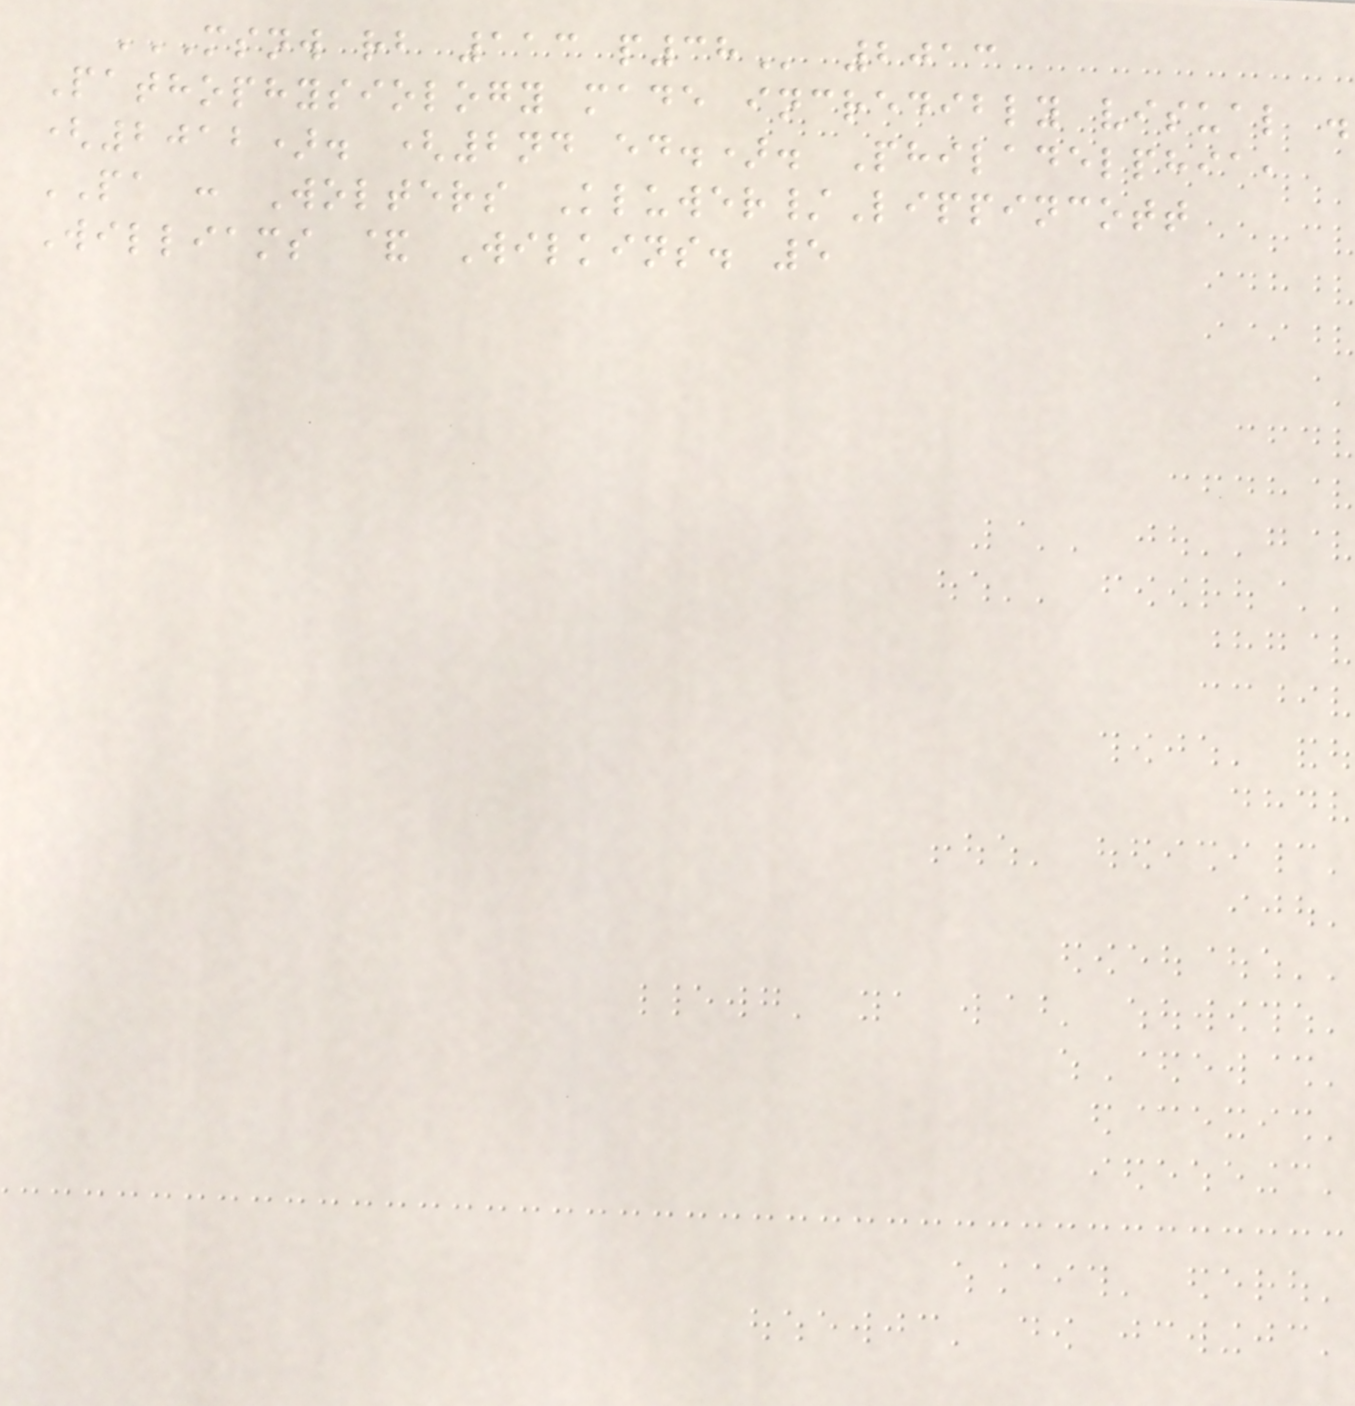MSNW RB 113 P38 2013
Pathophysiology made incredibly visual .
(2012). (2nd ed.). Philadelphia,
PA : Wolters Kluwer/Lippincott
Williams & Wilkins. 5
